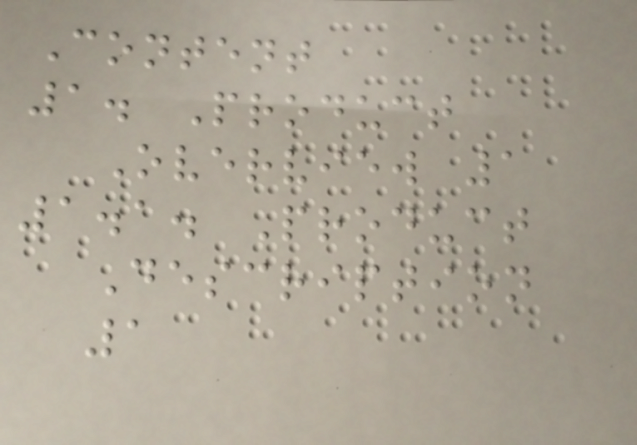Content
1. Product
Overview 1
1.1. Product
Description
1
